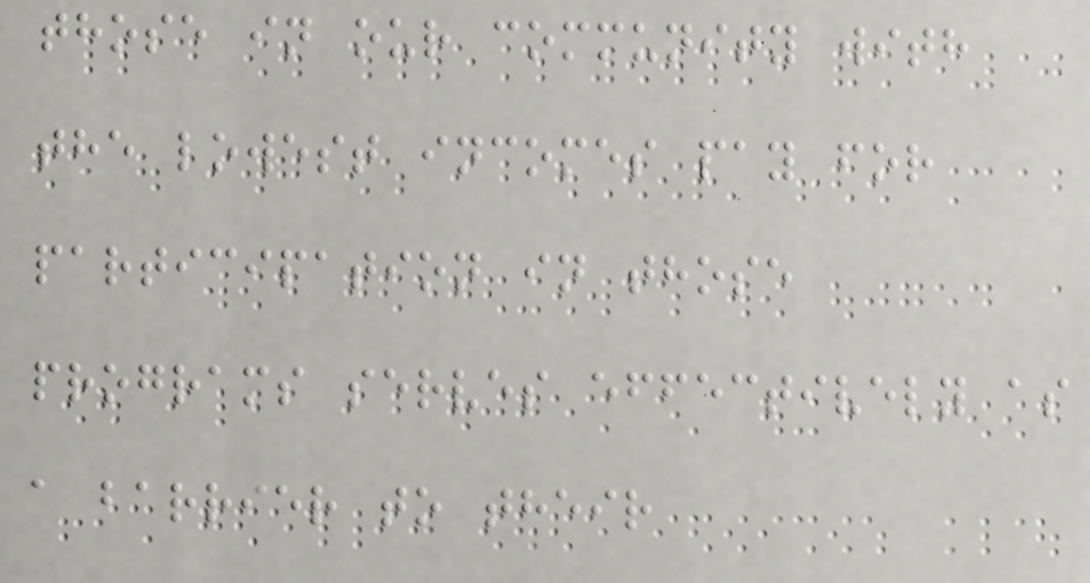those in our community with
the lowest incomes pay for
participation in those
programs serves effectively as
a barrier to their
